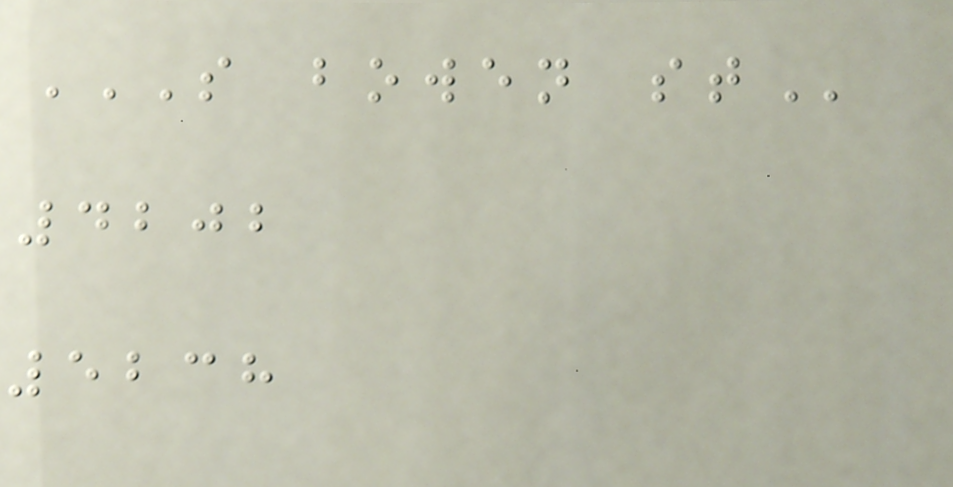S BOWEN ST
4202
5238
